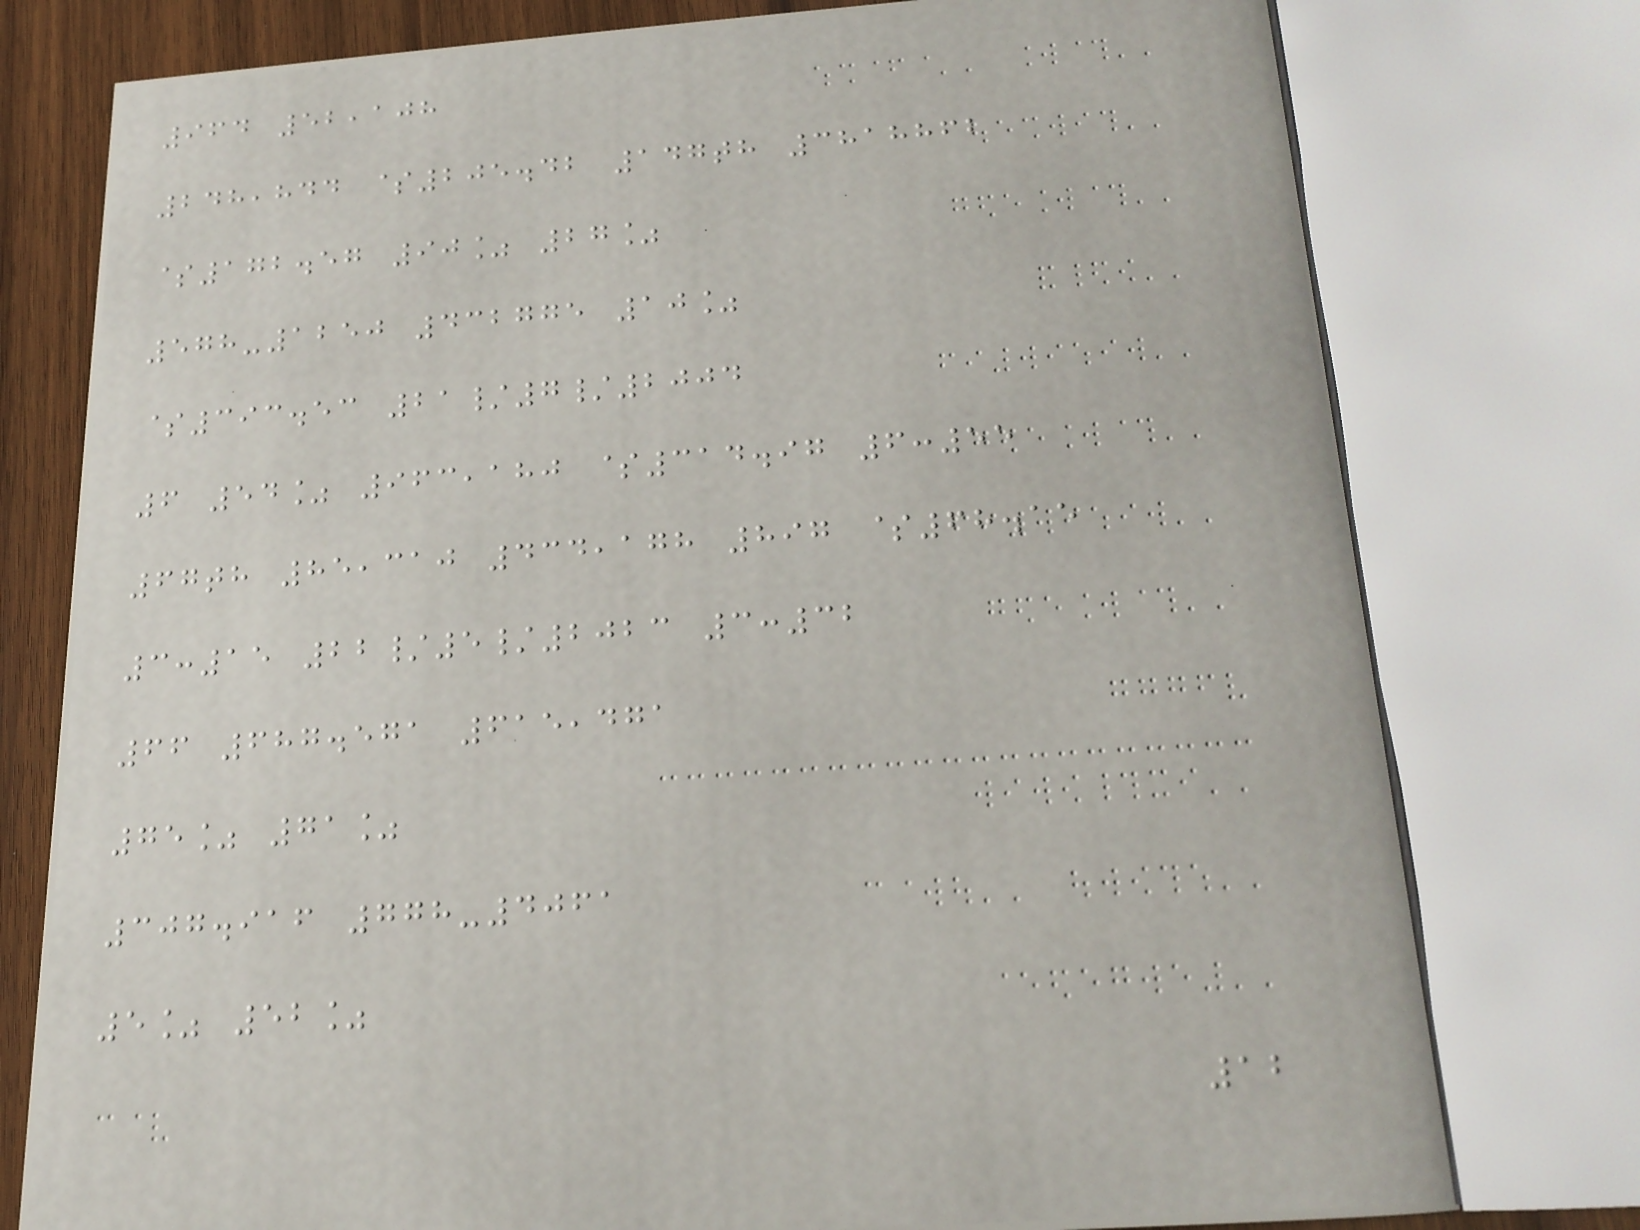964 52,108
248,844 $205.42 147th 3818862
$172.57 90% 27%
578-1250 432775 10%
$393.53 21/7/2004
6 54% 963,180 $314.97 6:55
67th 85,310 434,178 897 $68.15
3:15 22/5/2023 3:32
66 687.571 615,471
75% 71%
307.916 778-4061
5% 52%
12
